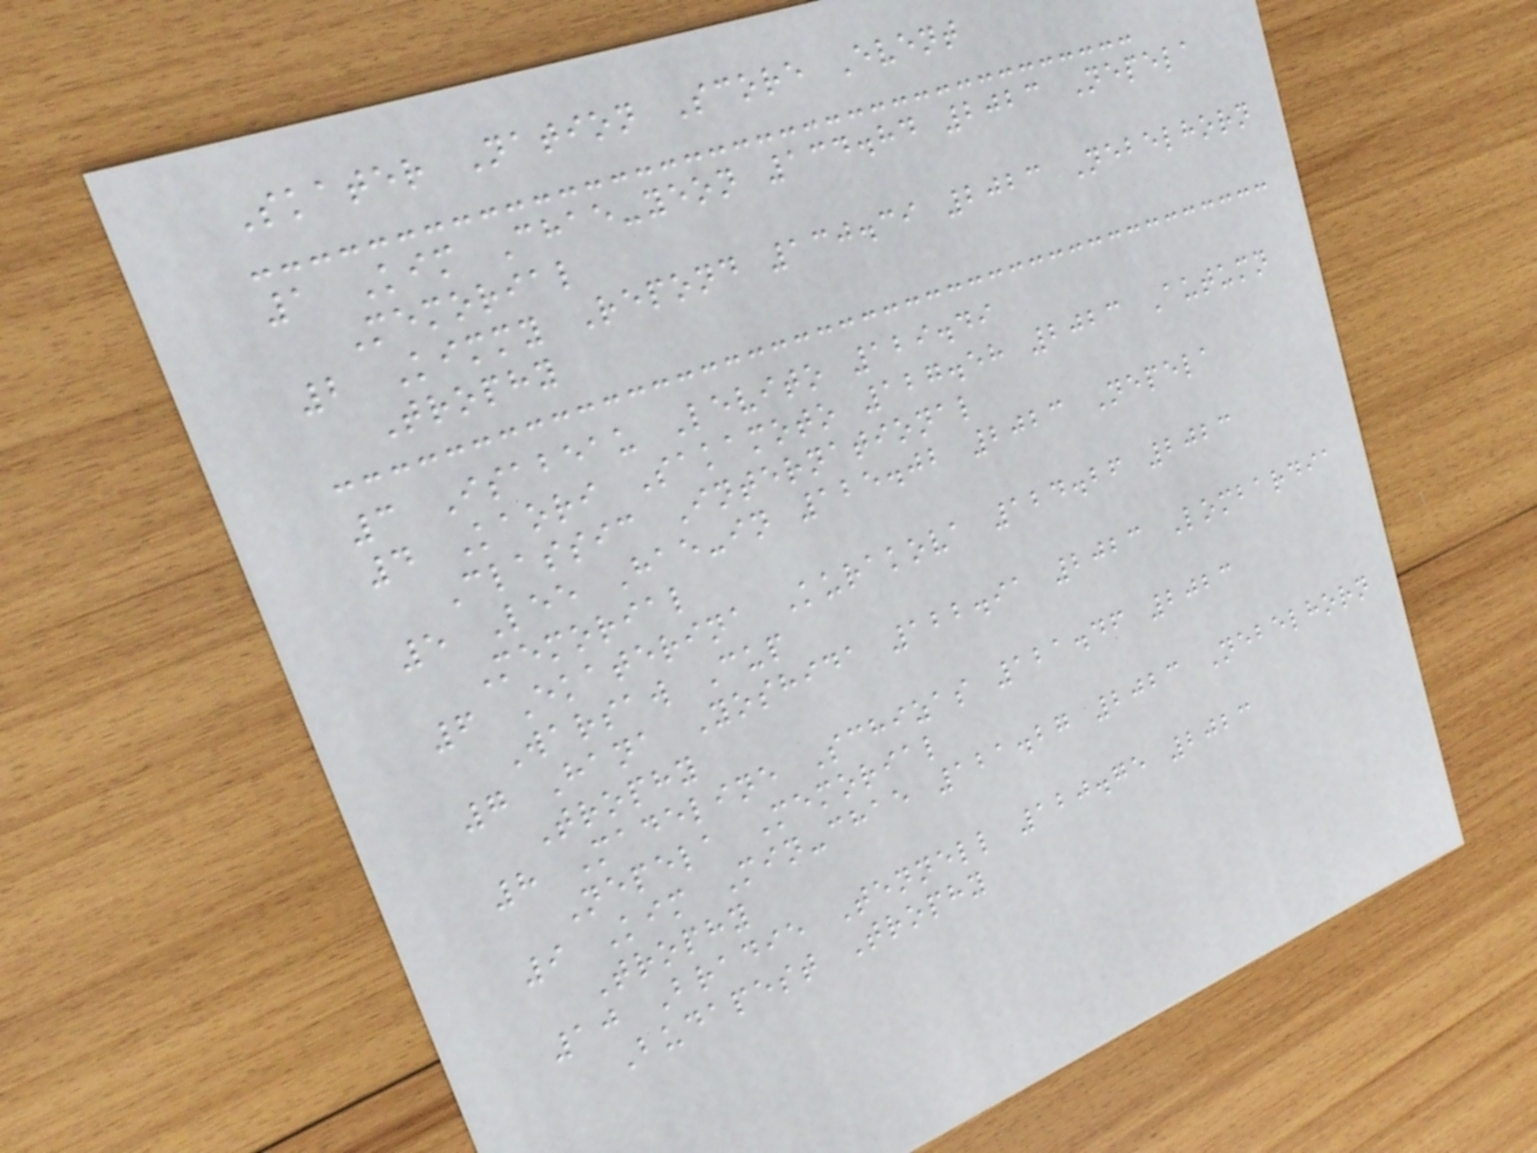Skater Nation Score Event
1 Kim Chae-yeon 134.84 2023 Nepela
Memorial
2 Kimmy Repond 130.39 2023 Nebelhorn
Trophy
3 Isabeau Levito 129.49
4 Kaori Sakamoto 127.58 2023 Autumn
Classic International
5 Lee Hae-in 125.02 2023 Nepela
Memorial
6 Ekaterina Kurakova 124.26 2023
Warsaw Cup
7 Hana Yoshida 122.91 2023 Lombardia
Trophy
8 Madeline Schizas 121.46 2023
Nepela Memorial
9 Kim Min-chae 121.27 2023 Nebelhorn
Trophy
10 Bradie Tennell 120.75 2023
Budapest Trophy
